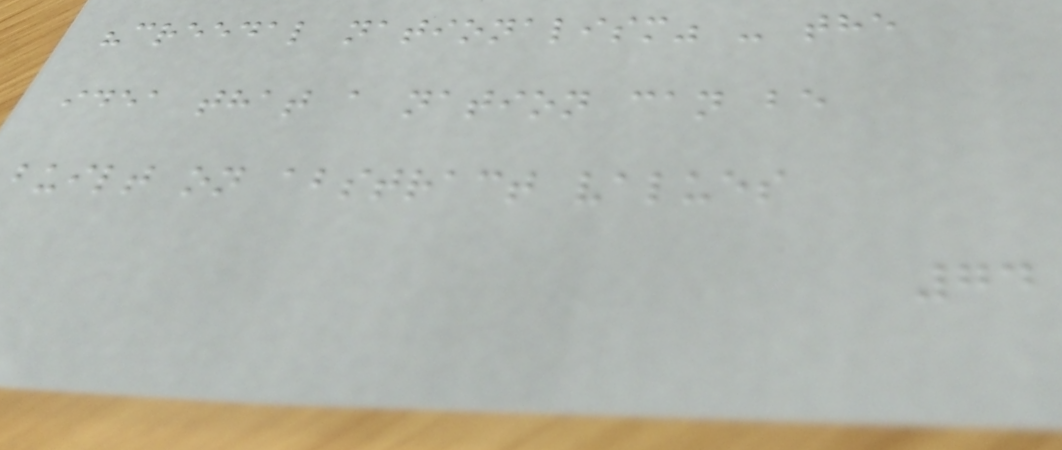"creedal nationalism" - the
idea that a nation can be
built on abstract values
74
